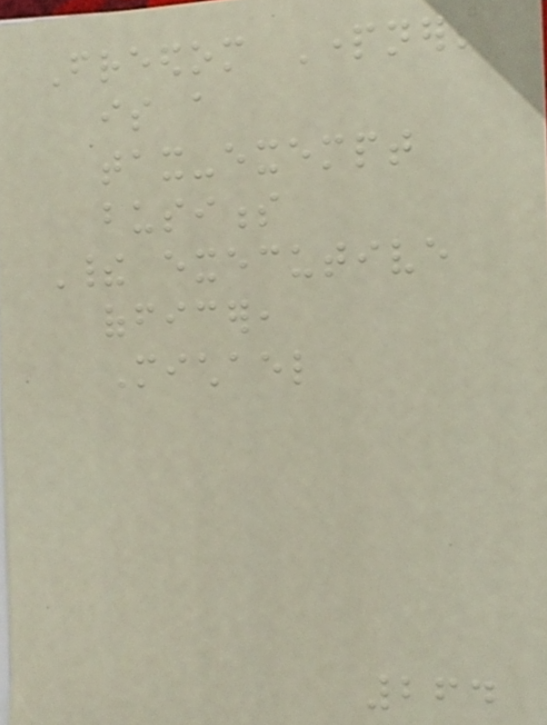Freedom Partners
is a
tax-exempt
business
Their executive
officer,
Michael
264
